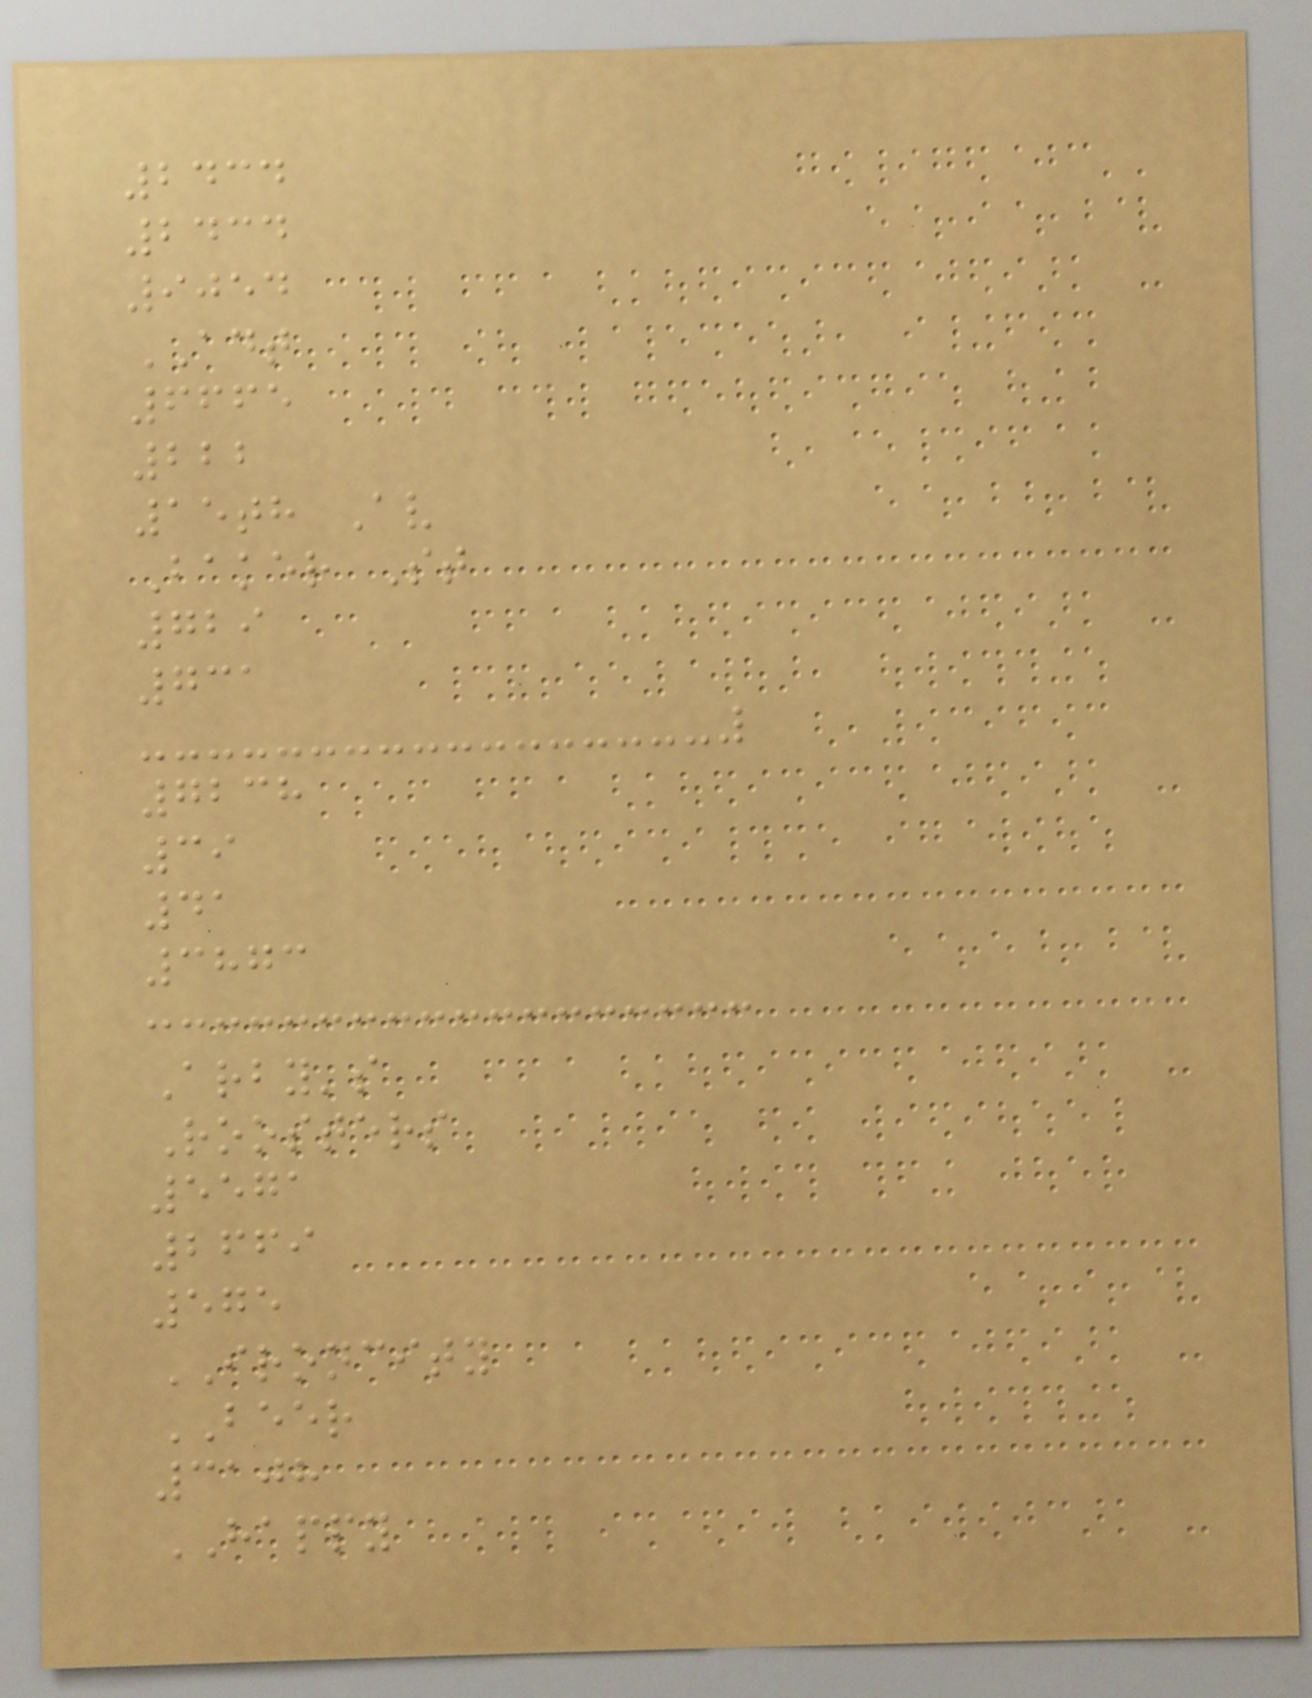2434
2434
9054
ADT
6665
222
15th Av
Baker St
729
731
7238
39
41
3873
Arby's
Roosters
5571
2669
575
IRONCITY
BEER
3108
HAPPY
